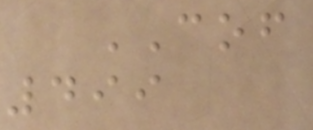COF
499
